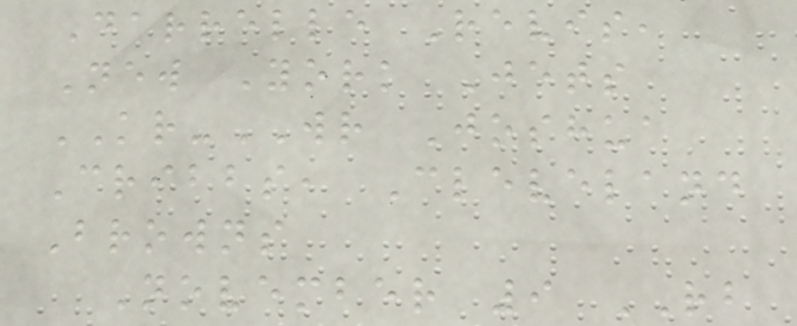Darrelle Revis,
New York Jets
KR-WR Joshua
Cribbs, Cleveland
Browns
November 9 RB
